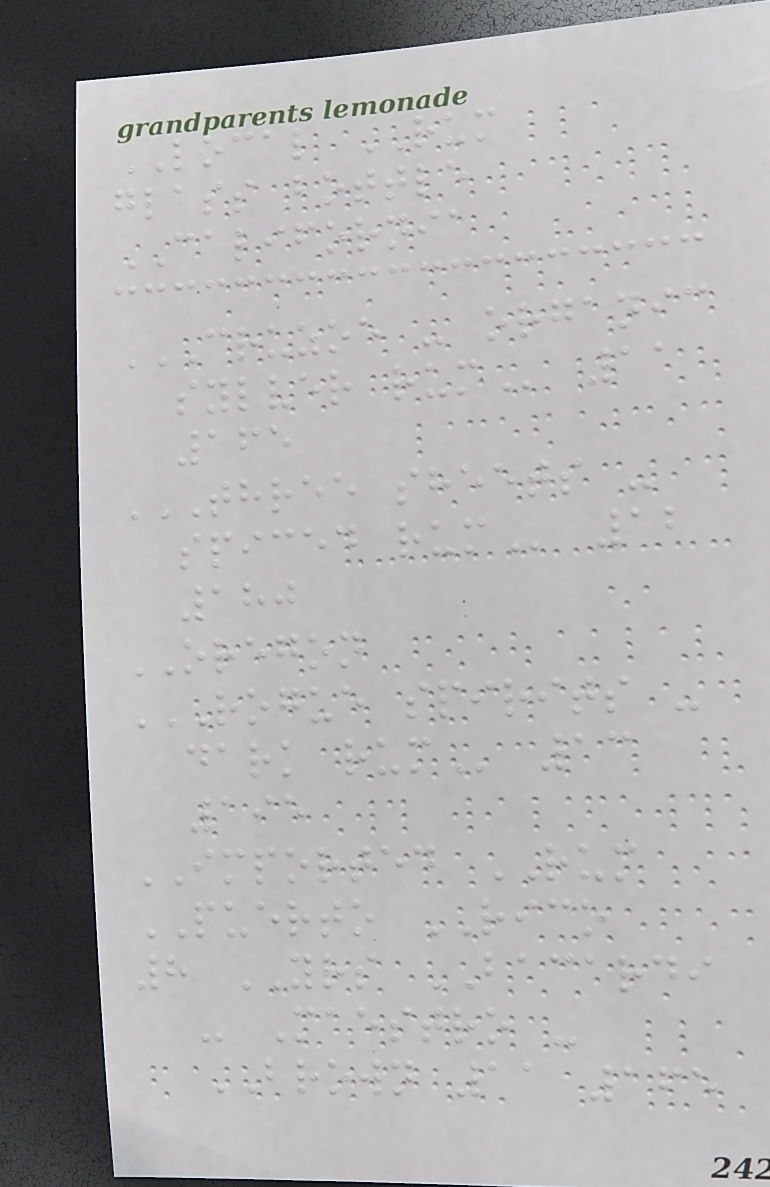LOCAL RUM
glass bottle
CALIFORNIA
CRUZOE - ORGANIC
SYLVER RUM 11
165
THREE SHEETS -
SPICED RUM 12
180
OREGON
ROGUE SPIRITS -
DARK RUM 13
195
IMPORTED RUM
PUERTO RICO
8 YRS BACARDI
- Maestro -
BROWN 11 165
